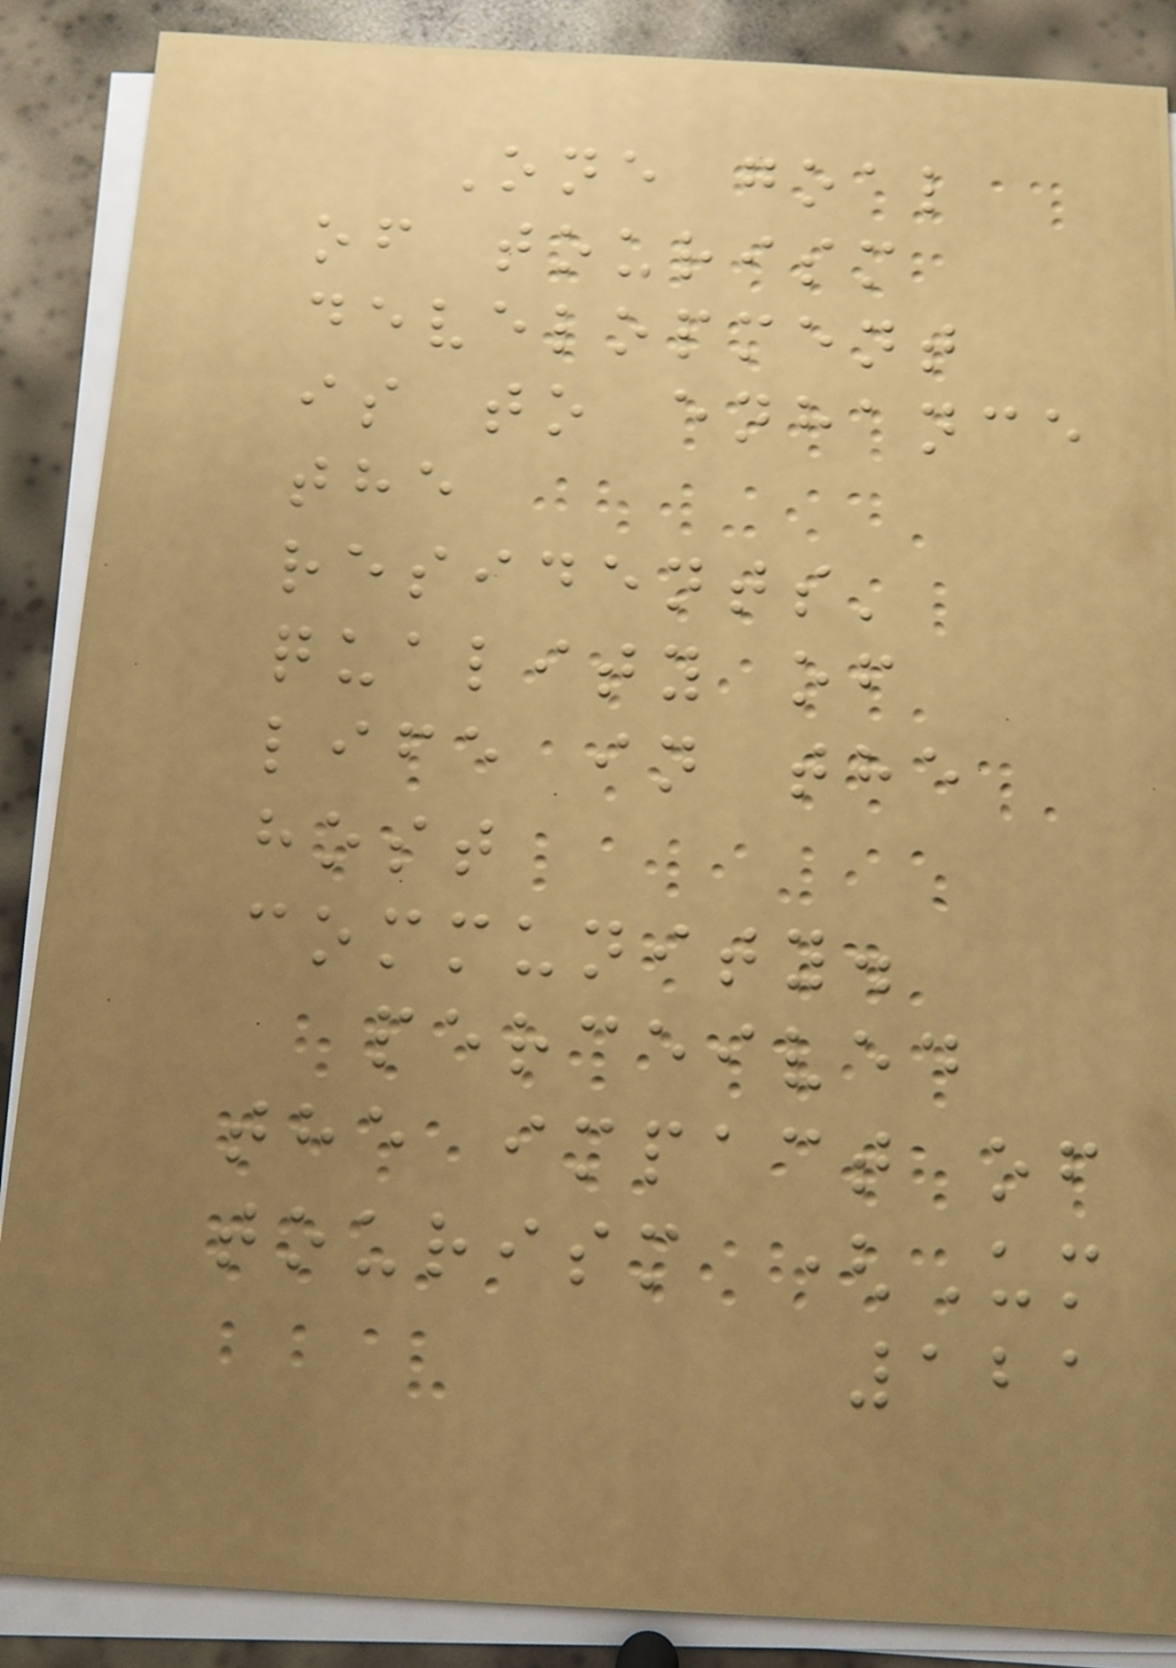One goal
of tourism
development
is to enhance
the
residents'
quality of
life in the
host
community.
perceived
the impact of
tourism (Um
121
